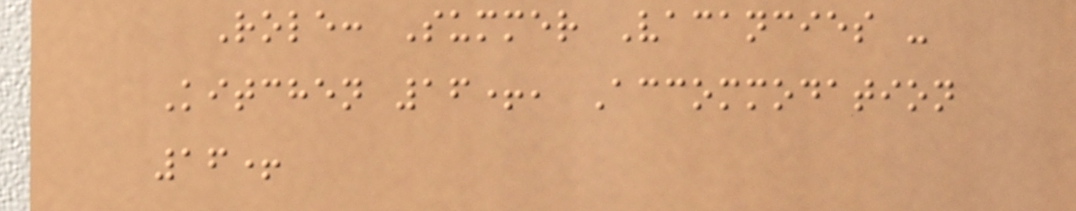Role: Summer Vacancies -
Kitchen 16+, Accommodation
16+
